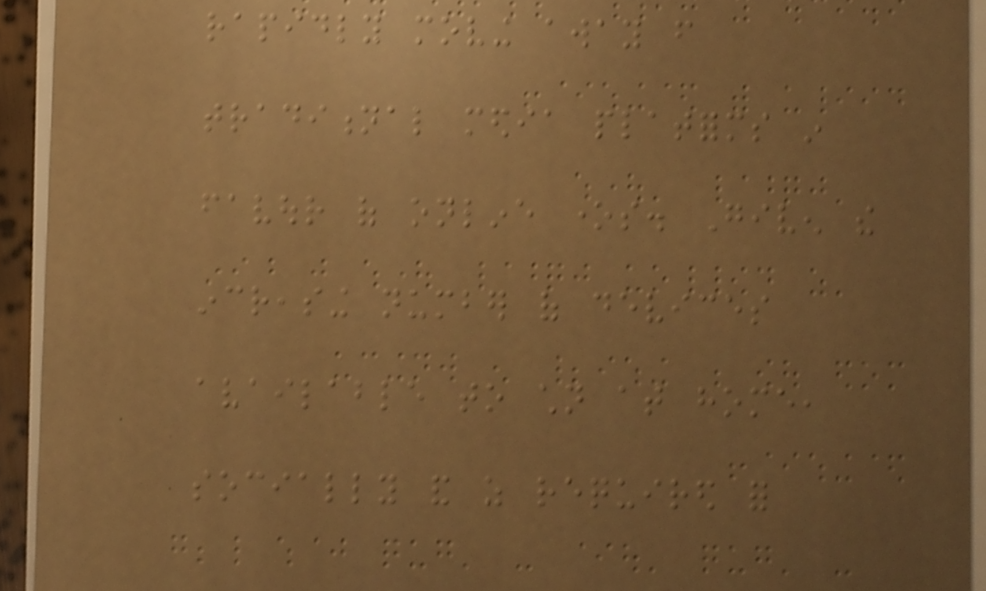rapidly moving away from
traditional media platforms in
favour of online ones. Given the
increasing number of devices
available to children at home,
socially and as required for
